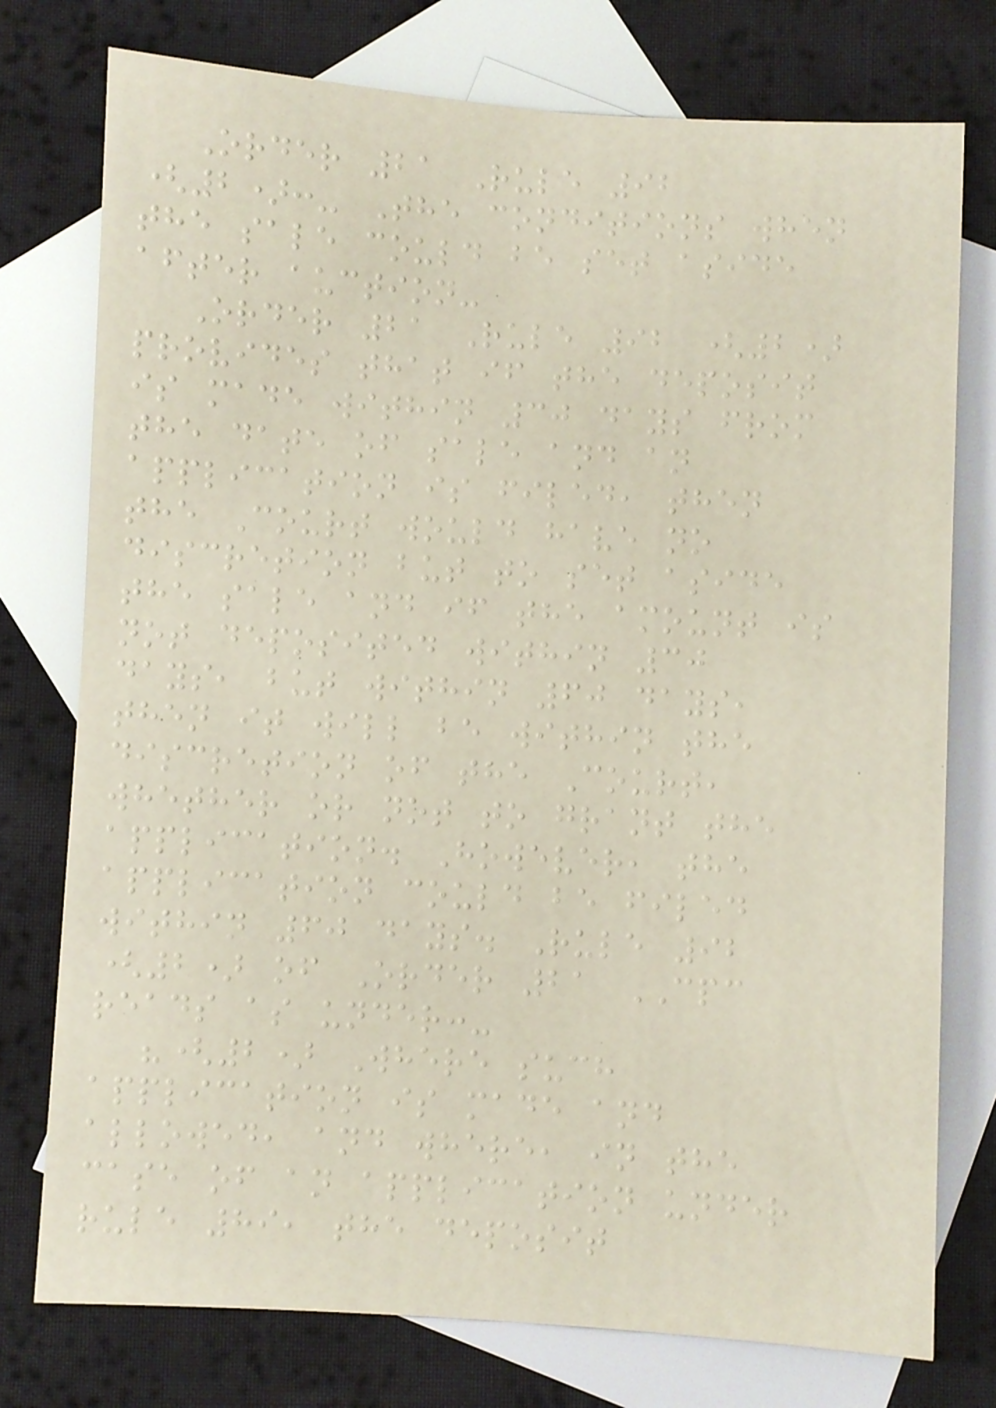Order 21 Rule 92
(2):- The conditions when
the sale could be set aside
after auction-
Order 21 Rule 92 (2)
provides that if the deposit
is made within 30 days from
the date of sale and an
application is filed, then
the Court would have no
discretion but to set aside
the sale and if the amount is
not deposited within 30
days, but within 60 days,
then it will be within the
discretion of the Court,
whether or not to grant the
application. However, the
application could be filed
within 60 days. Rule 92
(2) of Order 21 CPC
reads as under:-
"(2) Where such
application is made and
allowed, and where, in the
case of an application under
rule 89, the deposit
